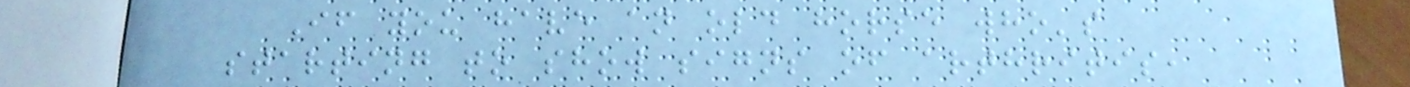If you have an old horse who's
starting to show signs of arthritis,
